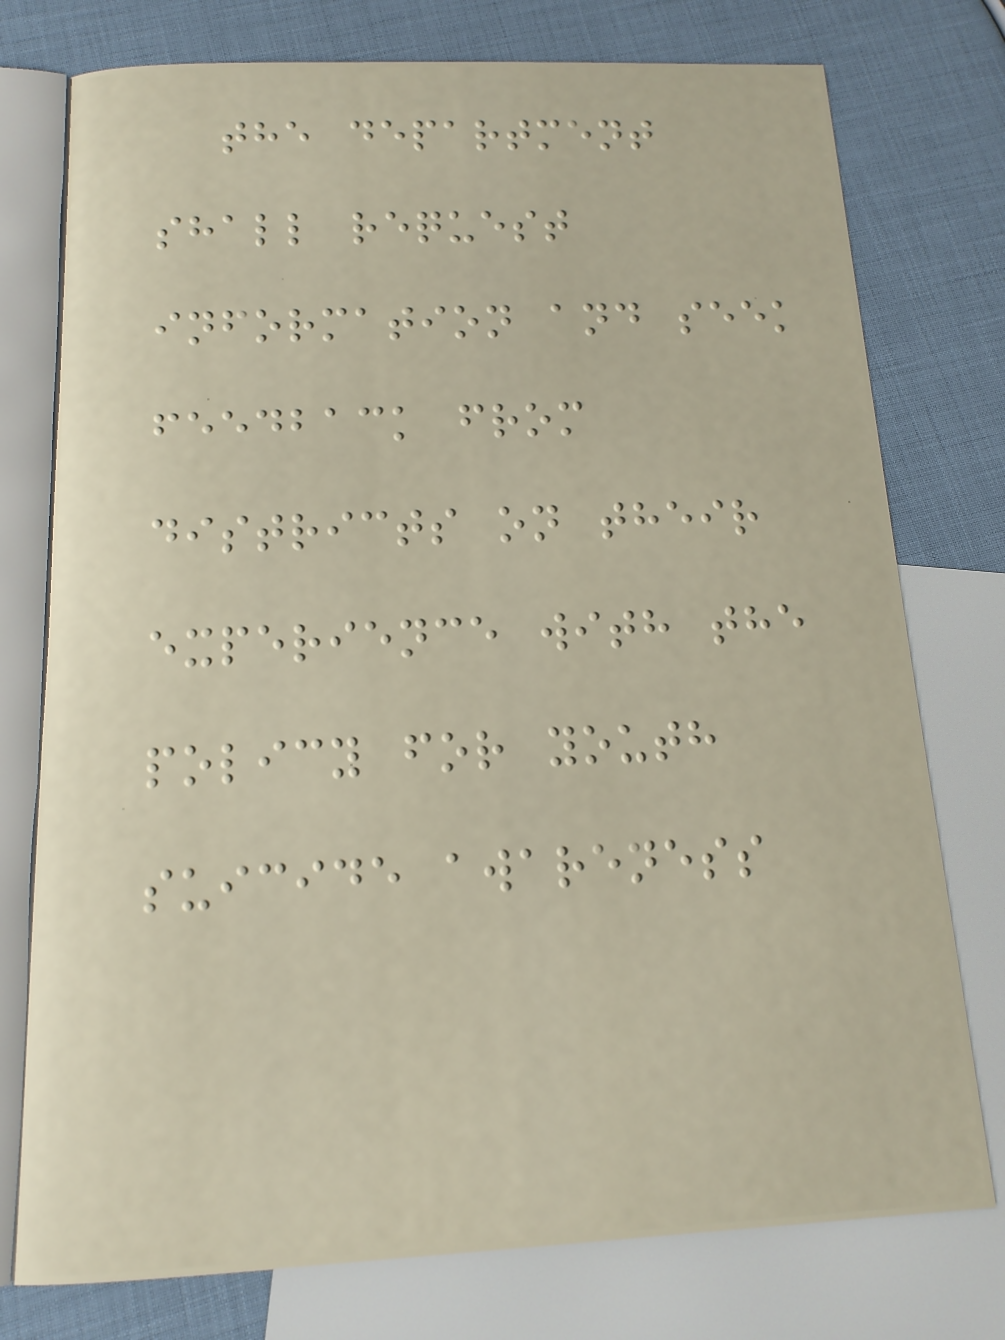the department
shall request
information and seek
feedback from
districts on their
experience with the
policy for youth
suicide awareness
